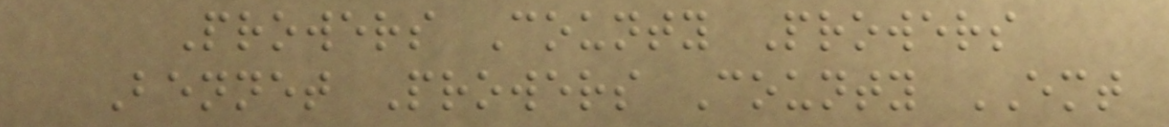Prowers County Prowers
Bennet Prowers County EMT
